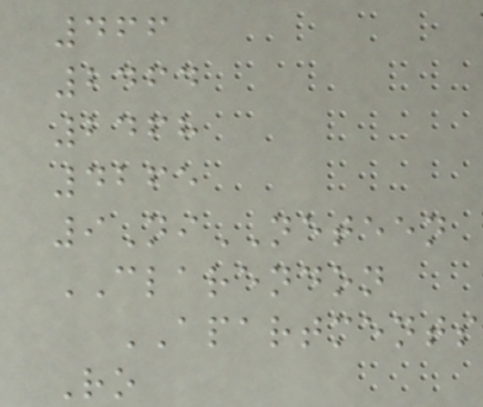466
2464
2468
4265
9NiNETEEN
CLARENDON
APARTMENTS
Ro
